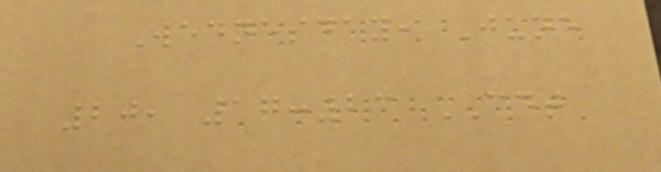Wednesday, June
20, 17:23 CDT
